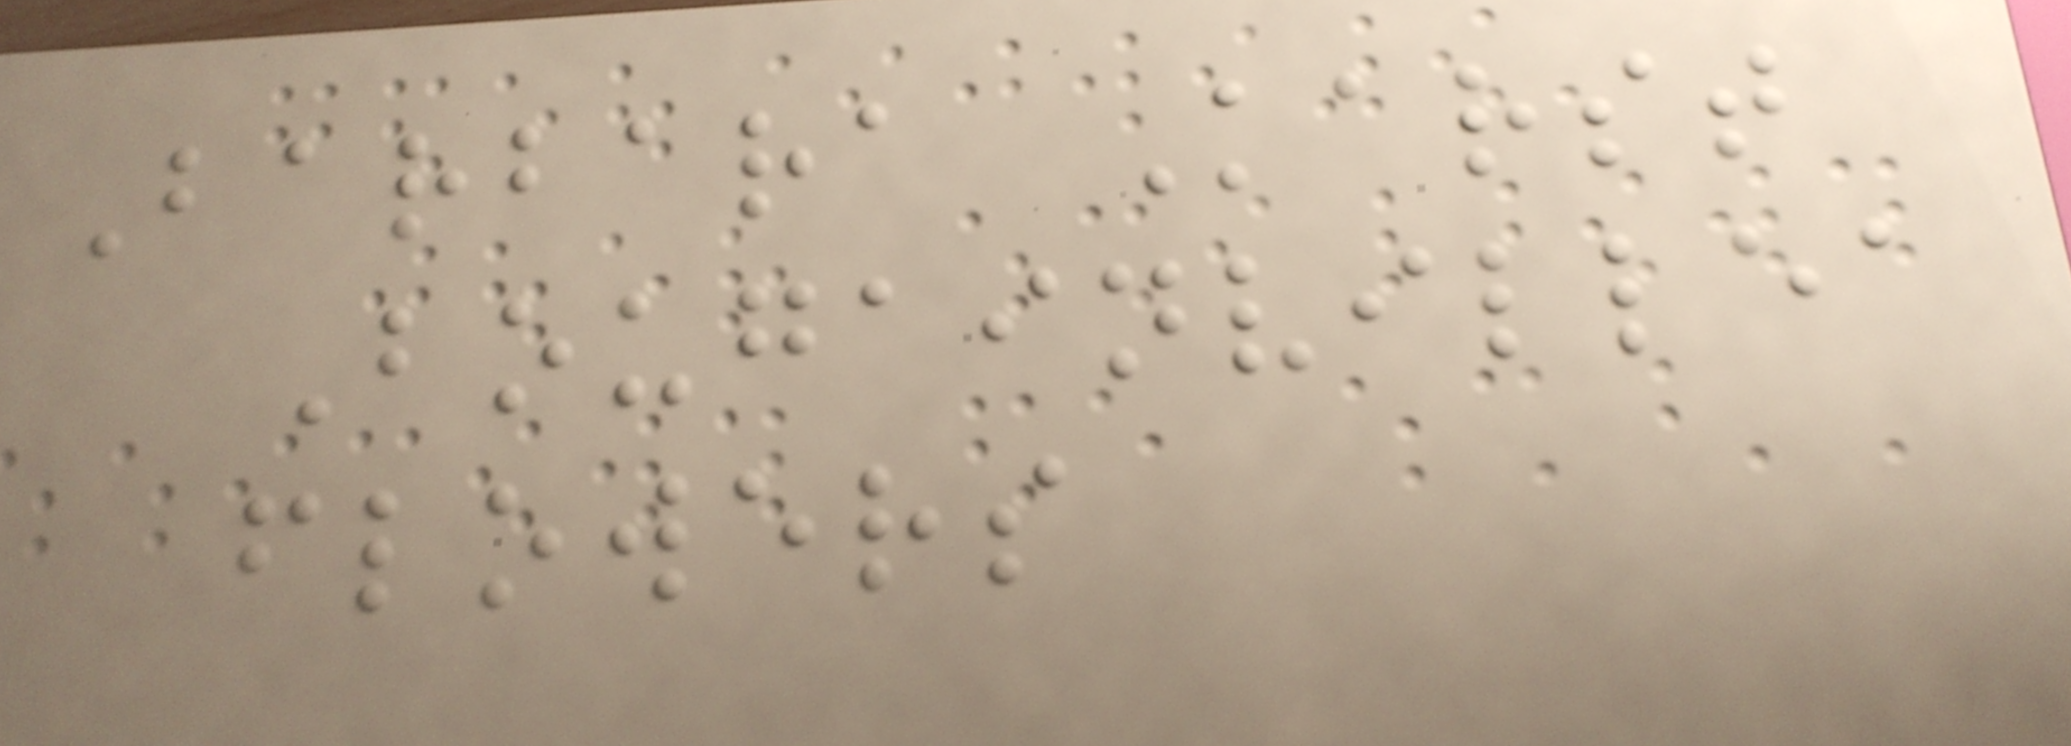Barbara Karst
Bougainvillea
flowers
